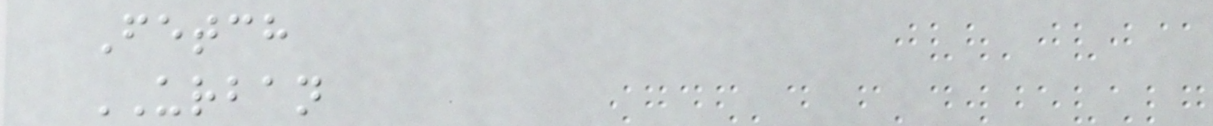Fetch
URBAN
